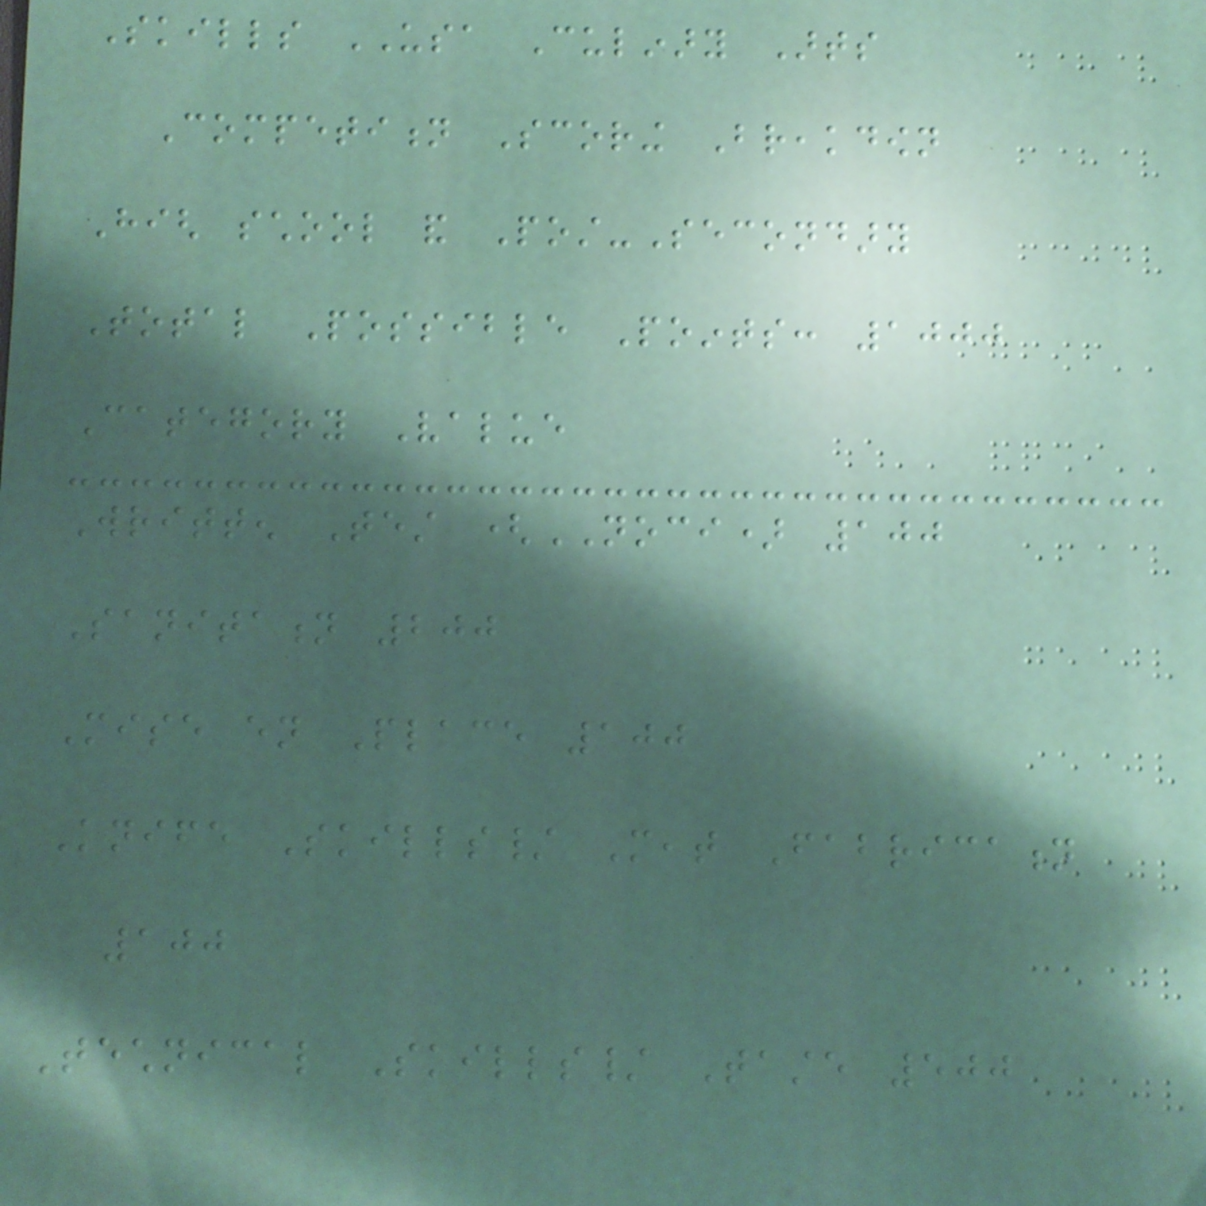Skills USA Culinary Arts
Competition Scoring Breakdown
High school and Post-Secondary
Total Possible Points: 1000
Category Value
Written Test (NOCI) 100
Sanitation 200
Mise en Place 100
Knife Skills/ Meat Fabrication
100
Technical Skills/ Taste 500
